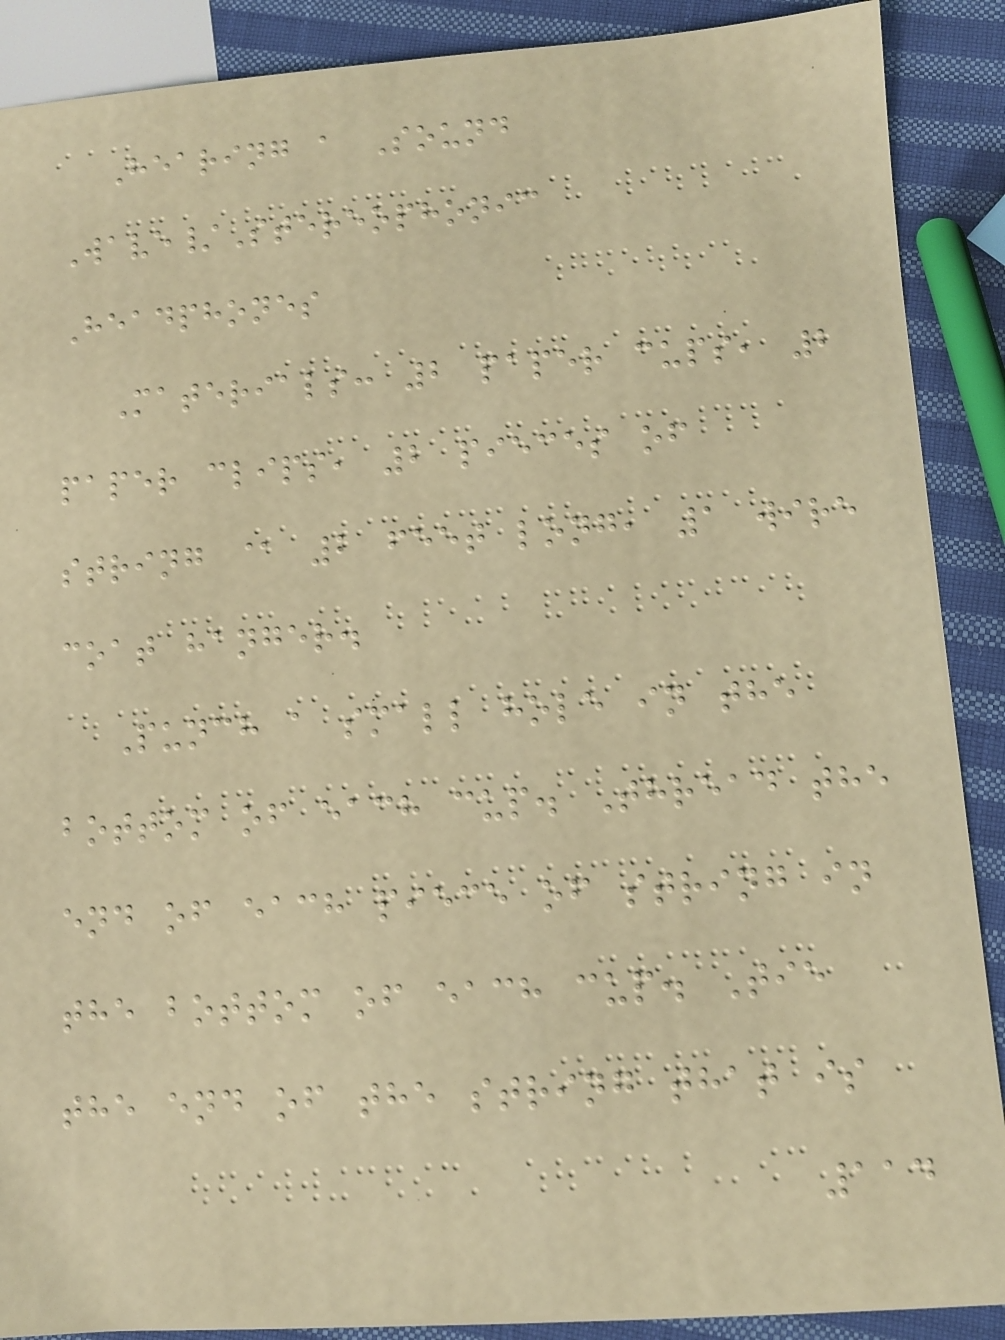Hearing a Sound
Wave/Stereophonic
Headphones
Materials: 2 paper cups, 2
paper clips, 2 pieces of
string @ 2 feet long, 1 wire
coat hanger.
Punch a small hole in the
bottom of each cup. Thread the
end of each piece of string in
the bottom of each cup. Tie
the end of the string that is
114
